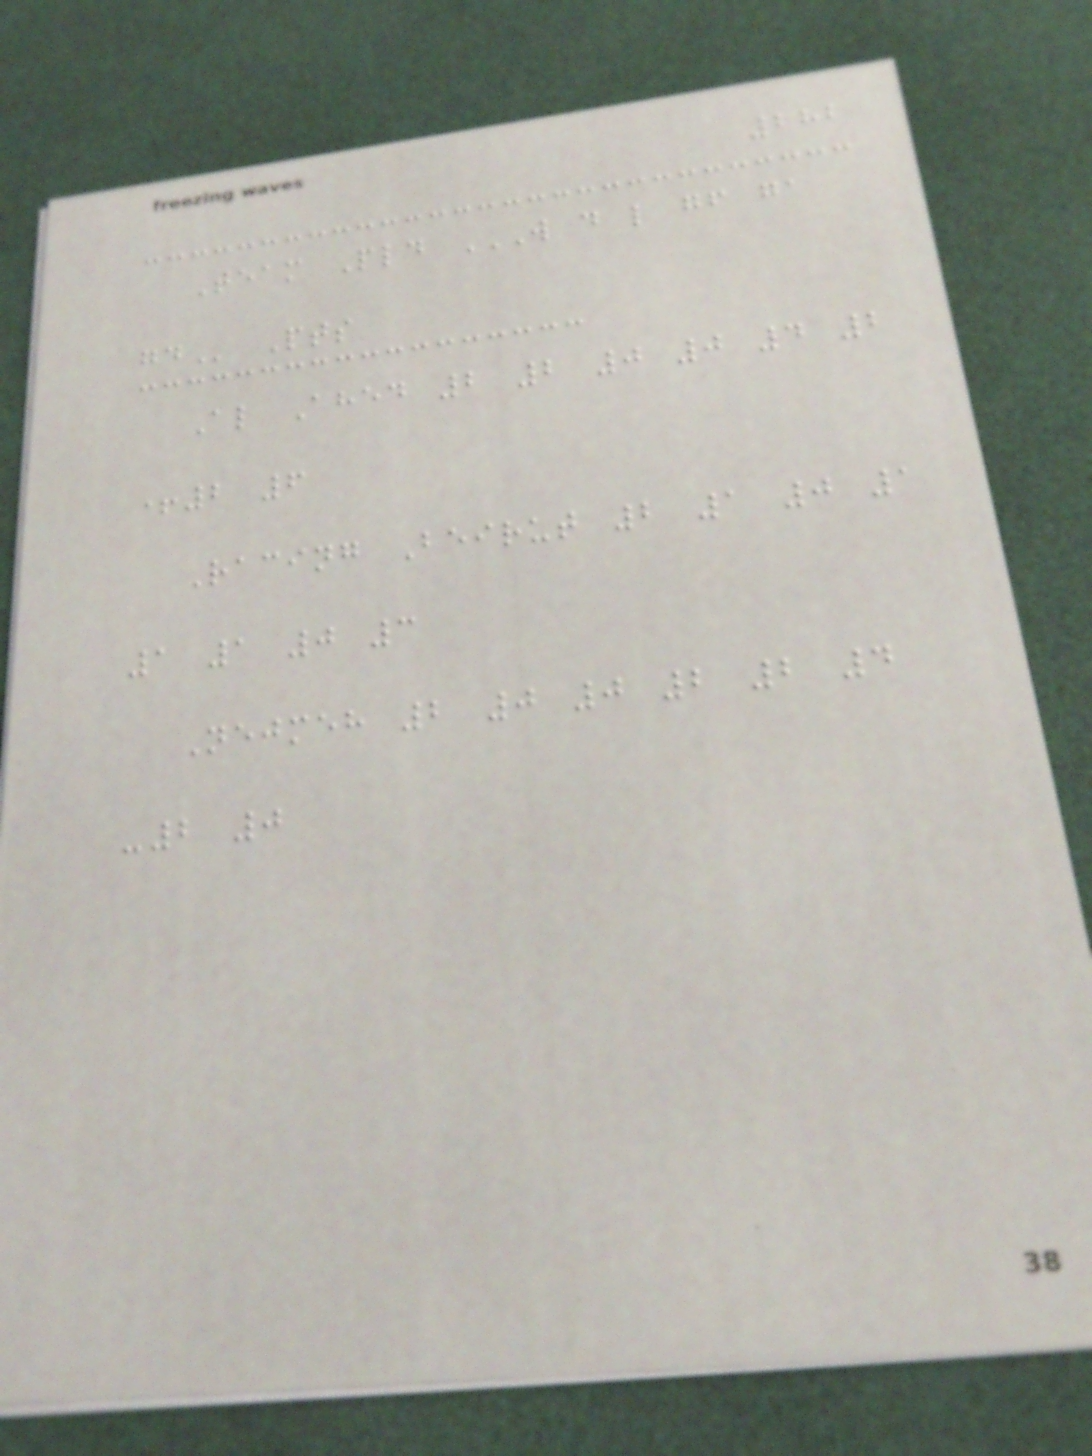282
Team Pld W D L GF GA
GD Pts
Al Ahed 2 2 0 0 4 2
+2 6
Racing Beirut 2 1 0 1
1 1 0 3
Nejmeh 2 0 0 2 2 4
-2 0
